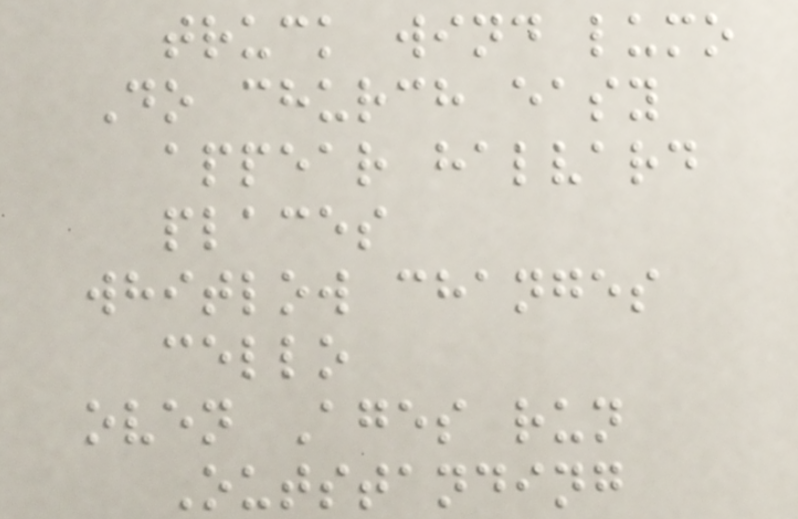truck wind lumo
Do church easy
appear halvard
places
whitlow changes
cello
oven Ages run
Outstanding
